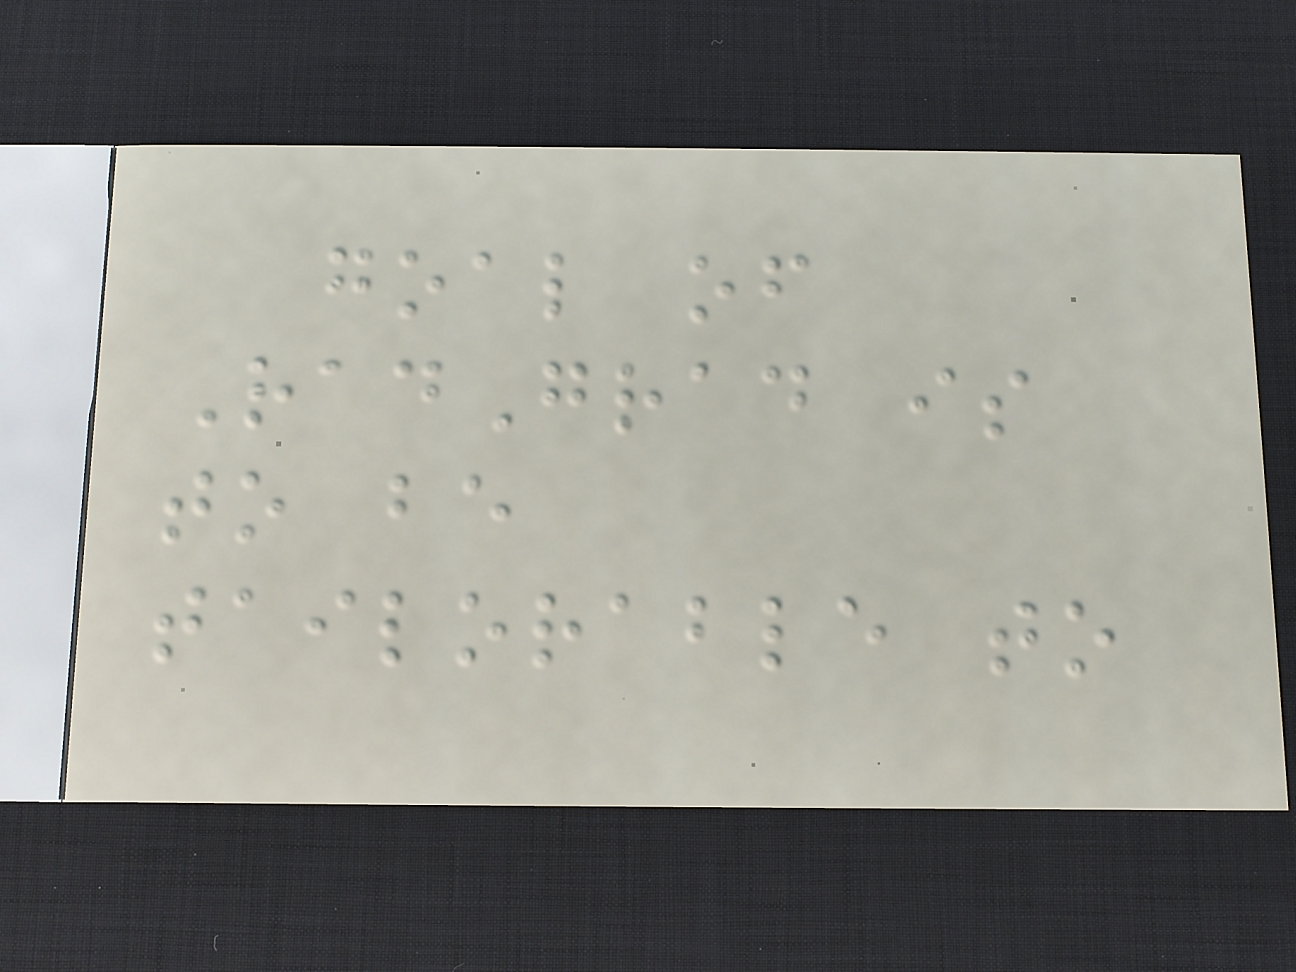goal of
RadGrad is
to be
tailorable to
